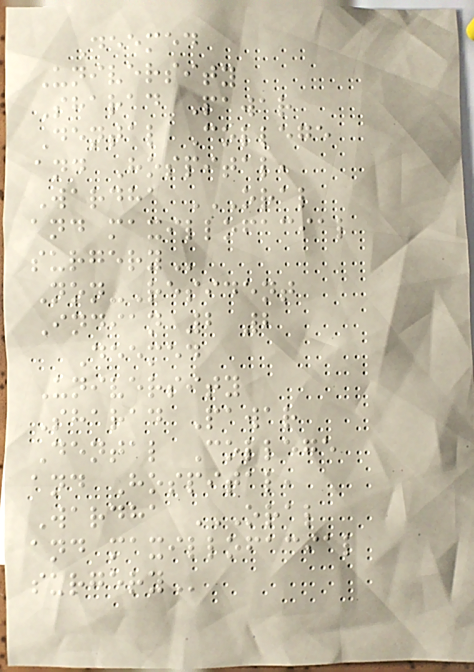Deemed
University
Sharad Pawar
Dental College
and Hospital,
Wardha ORAL
AND MAXILLOFACIAL
SURGERY
Non-Resident
Indian 2 2
Deemed
University
Sharad Pawar
Dental College
and Hospital,
Wardha ORAL
AND MAXILLOFACIAL
SURGERY
